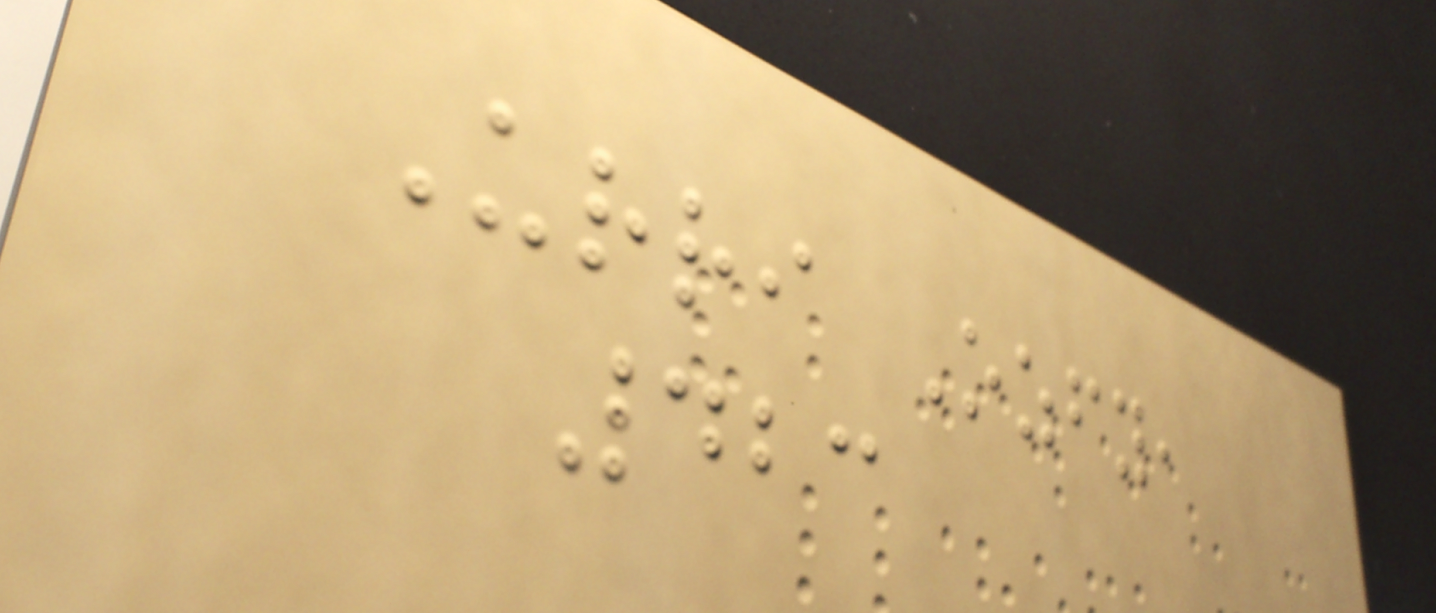Urri Ozfy,
423
